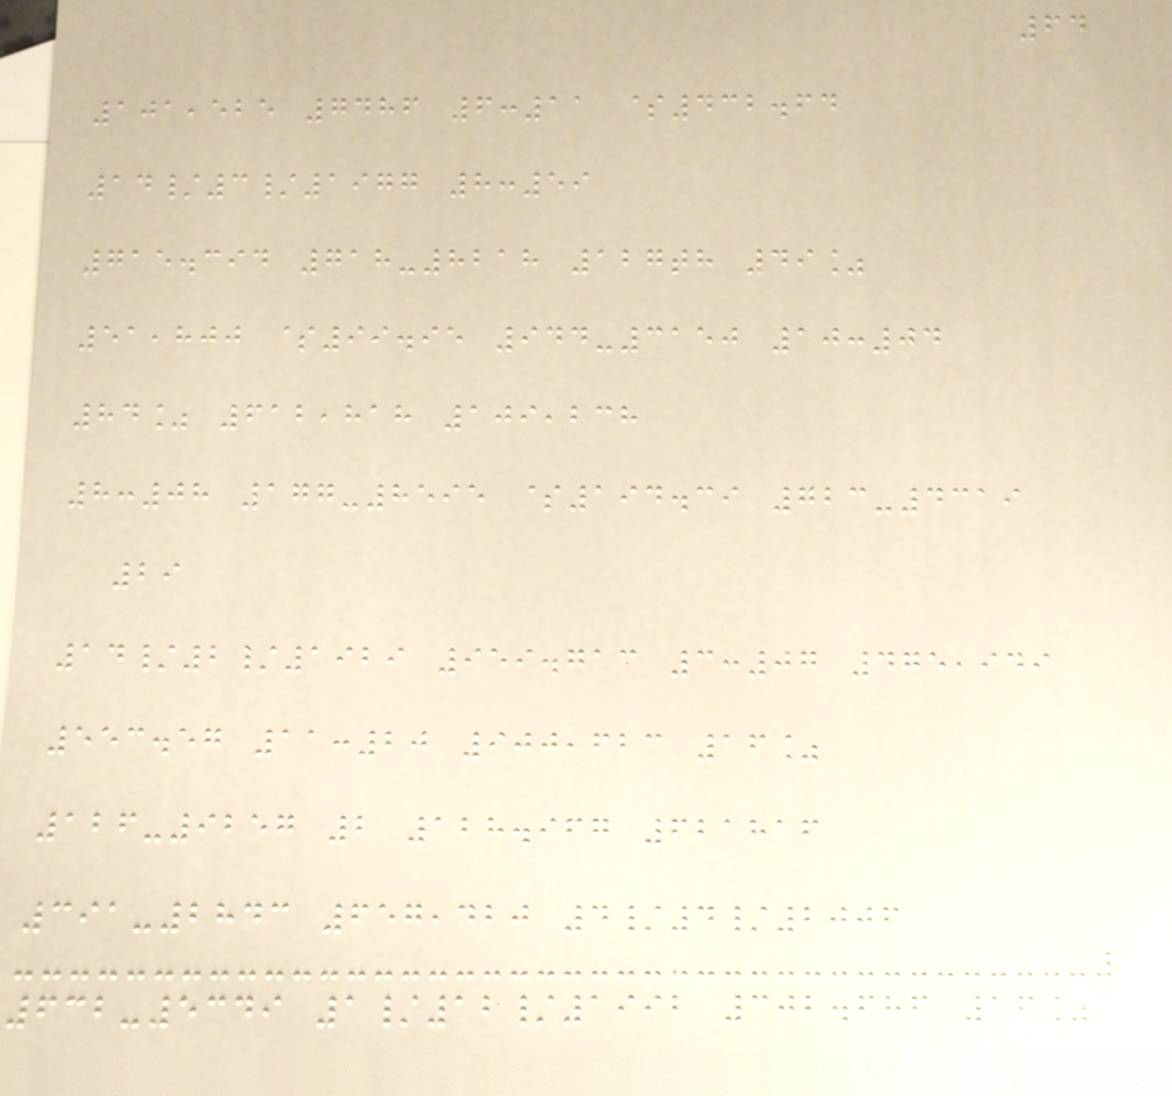64
101,525 7486 6:11 $432.64
14/3/1977 8:59
715.394 718-8218 127th 49%
51,800 $99.95 944-3150 10:04
84% 612,818 109,238
8:08 177-8595 $194.39 723-4319
29
14/2/1929 959.713 3:07 475,949
553.57 11:20 900,623 16%
126-9257 2 128.967 621816
391-2843 657,420 4/4/2006
632-5349 1/12/1992 302.686 16%
